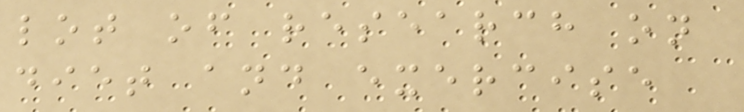lot of research on
diet and exercise
